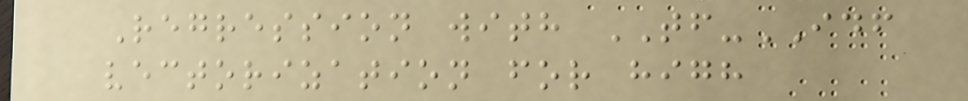Regression with TF-IDF
vectorization for high
